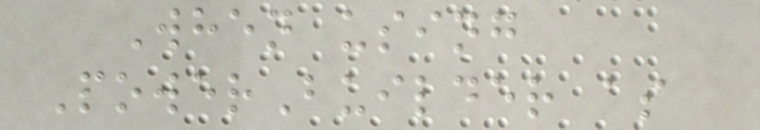When using
PowerBuilder as
